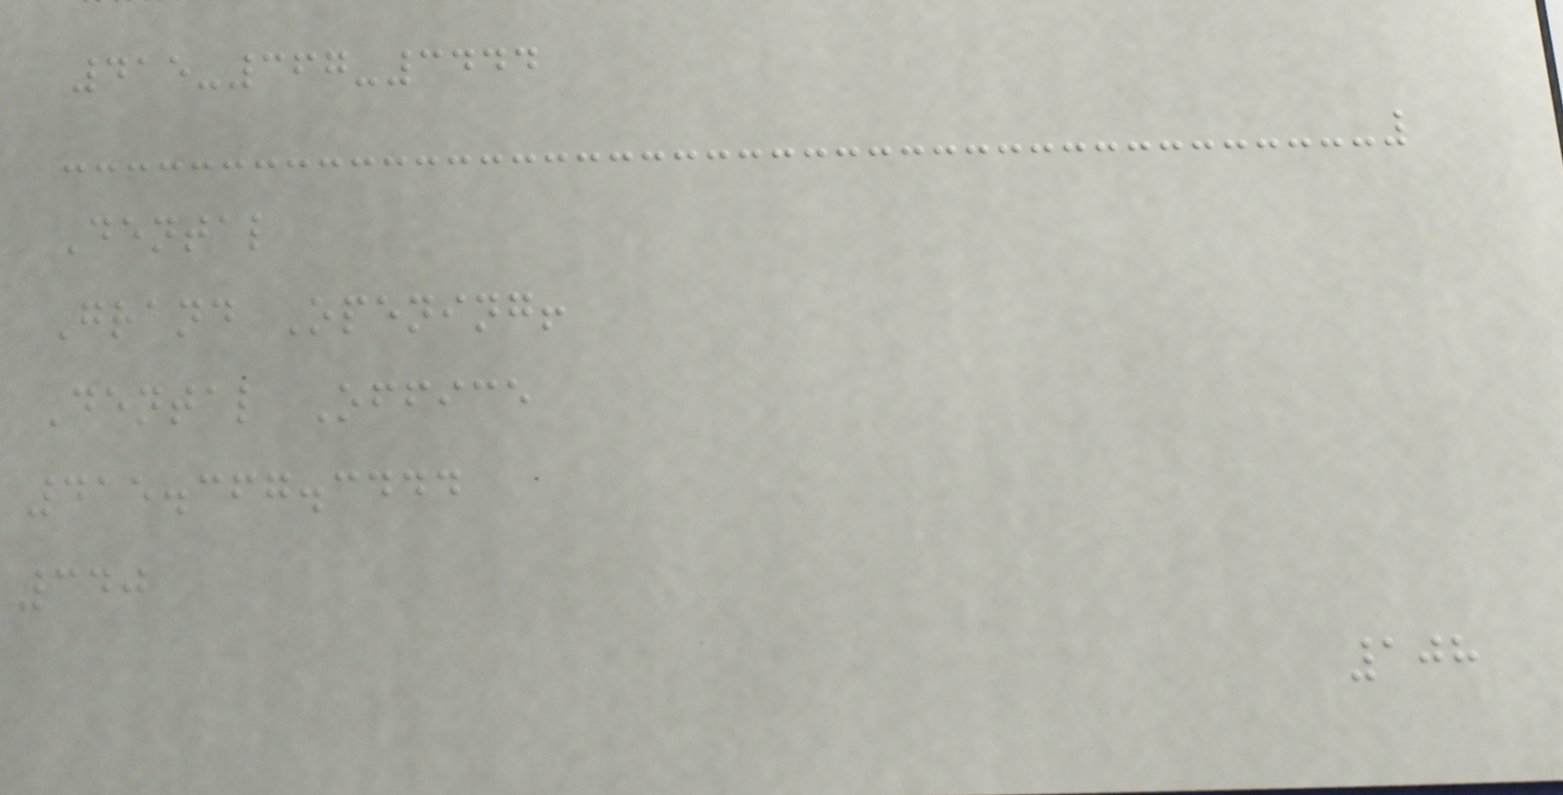415-367-3444
Dental
Grand Opening!
Dental Office
415.367.3444
340
108
